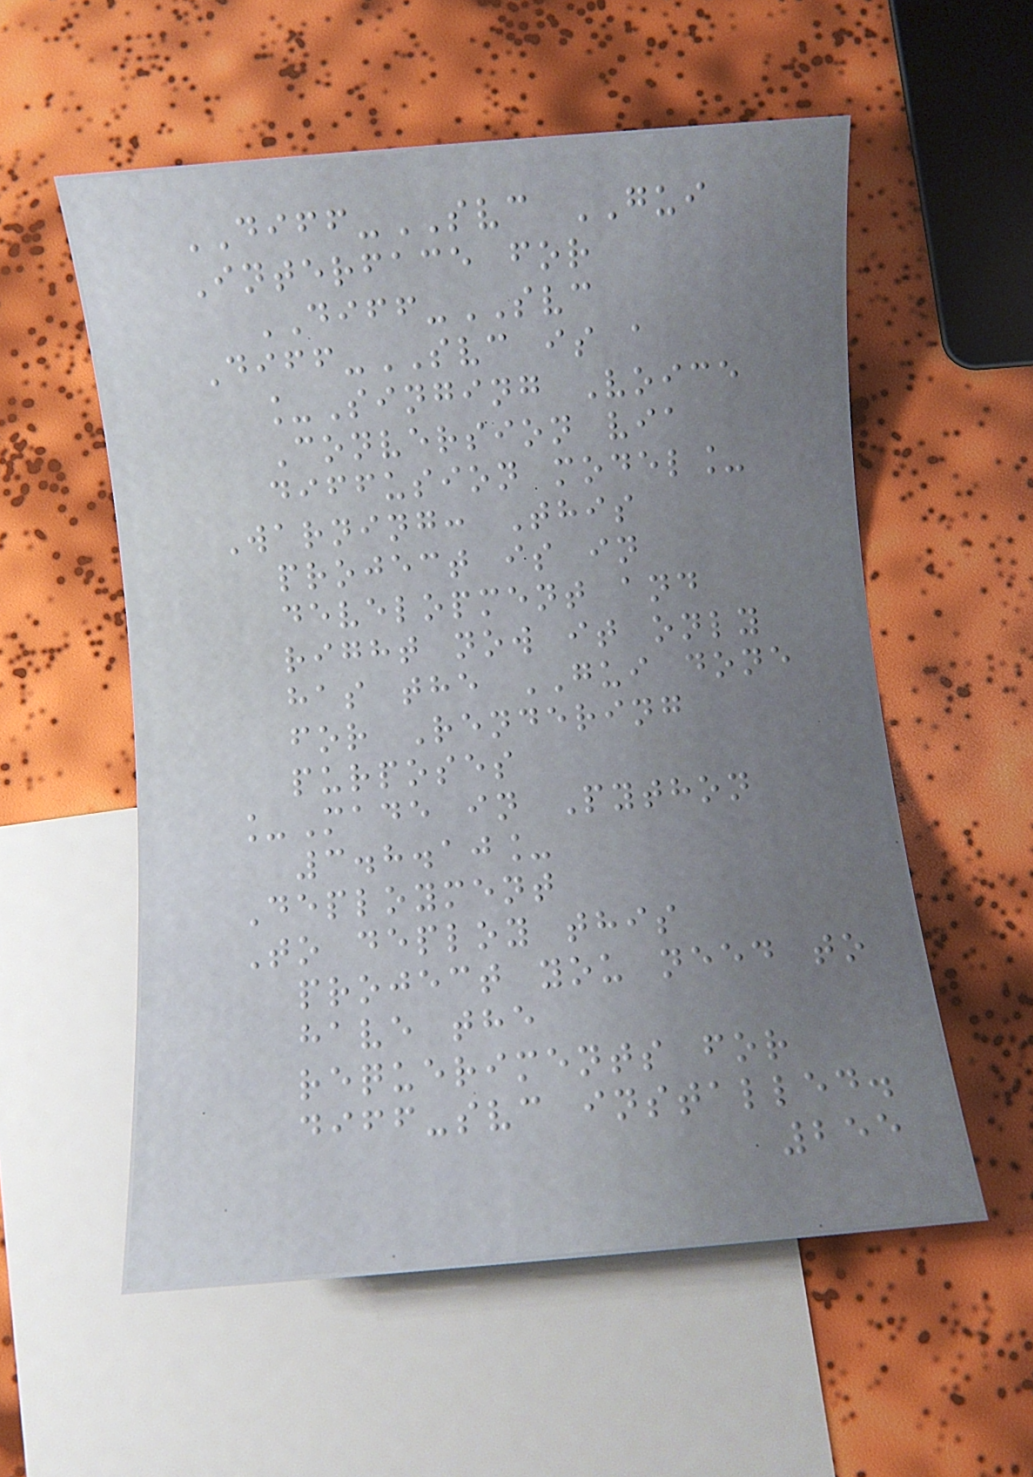DIFF-SVC GUI
Interface for
DIFF-SVC
Diff-SVC is a
_Singing Voice
Conversion via
diffusion model_
Warning: This
project is in
development and
right now it only
has the GUI done
for Rendering
purposes
_Made in Python
3.8.10_
Deployment
To deploy this
project you need to
have the
requeriments for
diff-svc installed.
255
